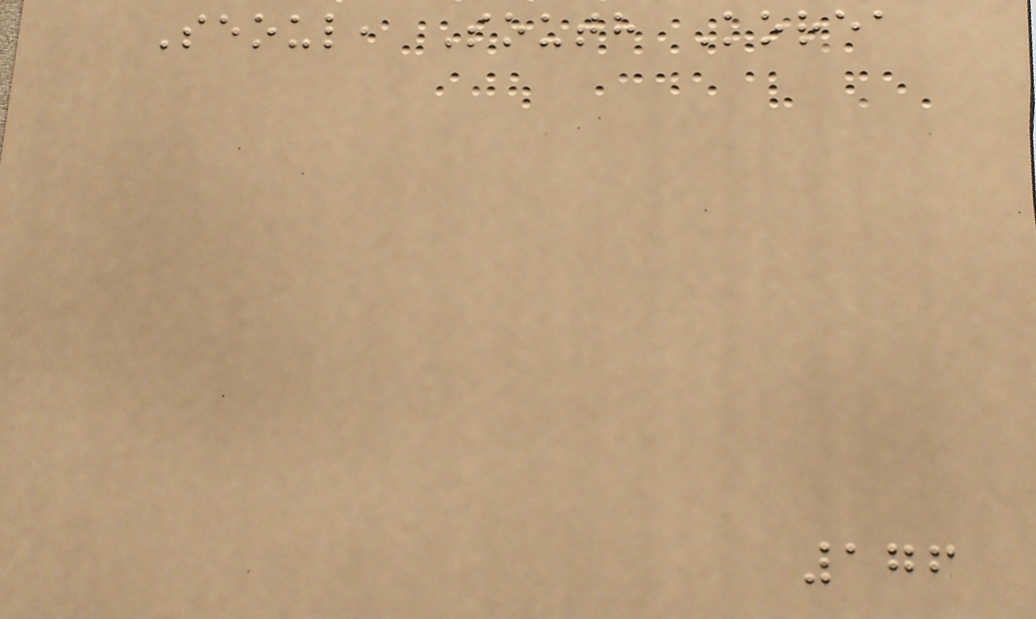Seoul, South Korea
176
